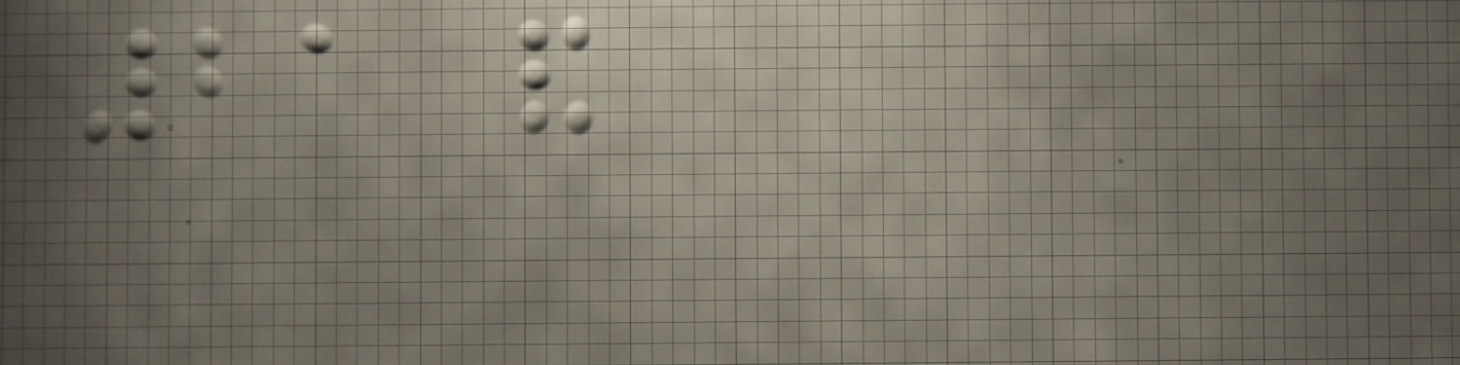21 and
